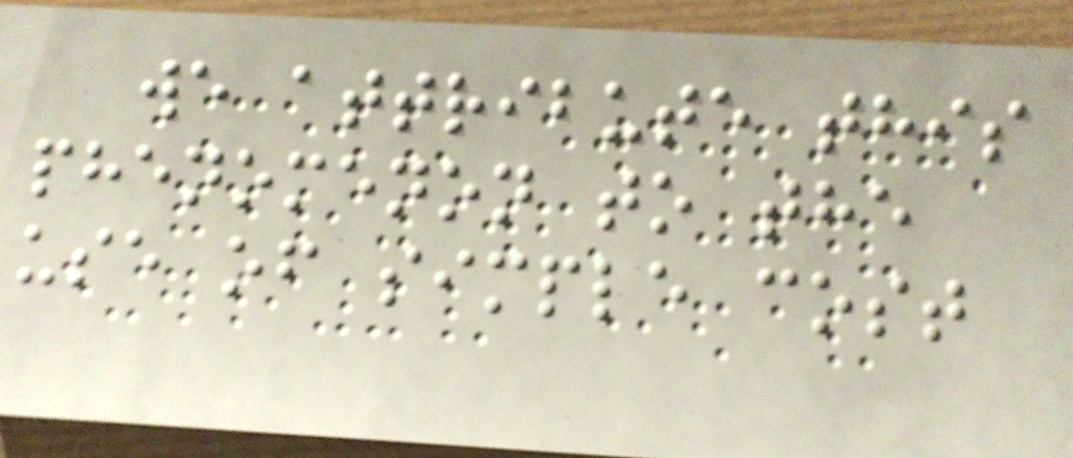we attribute this
phenomenon to the
use of simple cost
